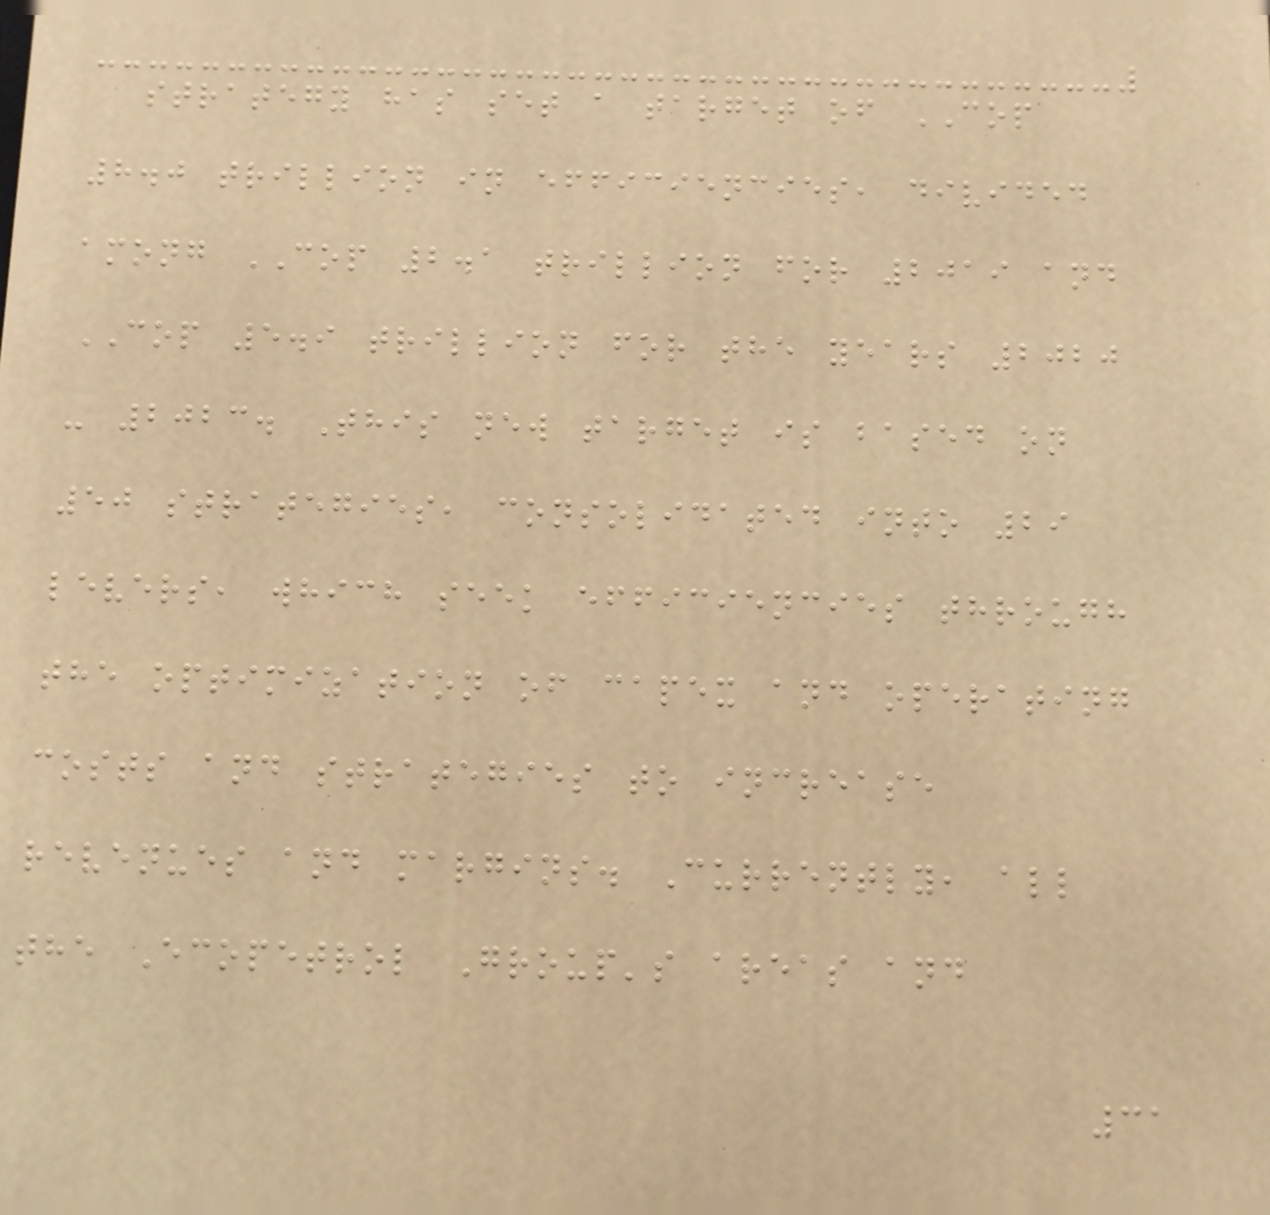strategy has set a target of COP
8.0 trillion in efficiencies, divided
among COP 2.1 trillion for 2019 and
COP 5.9 trillion for the years 2020
- 2023. This new target is based on
50 strategies, consolidated into 29
levers, which seek efficiencies through
the optimization of capex and operating
costs and strategies to increase
revenues and margins. Currently, all
the Ecopetrol Group's areas and
31
